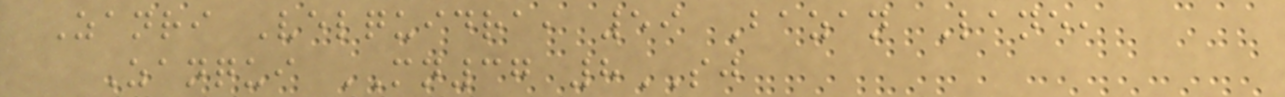Zanri Velquidra, 59 Bazan Lane,
Zanqui MN37 8SJ
